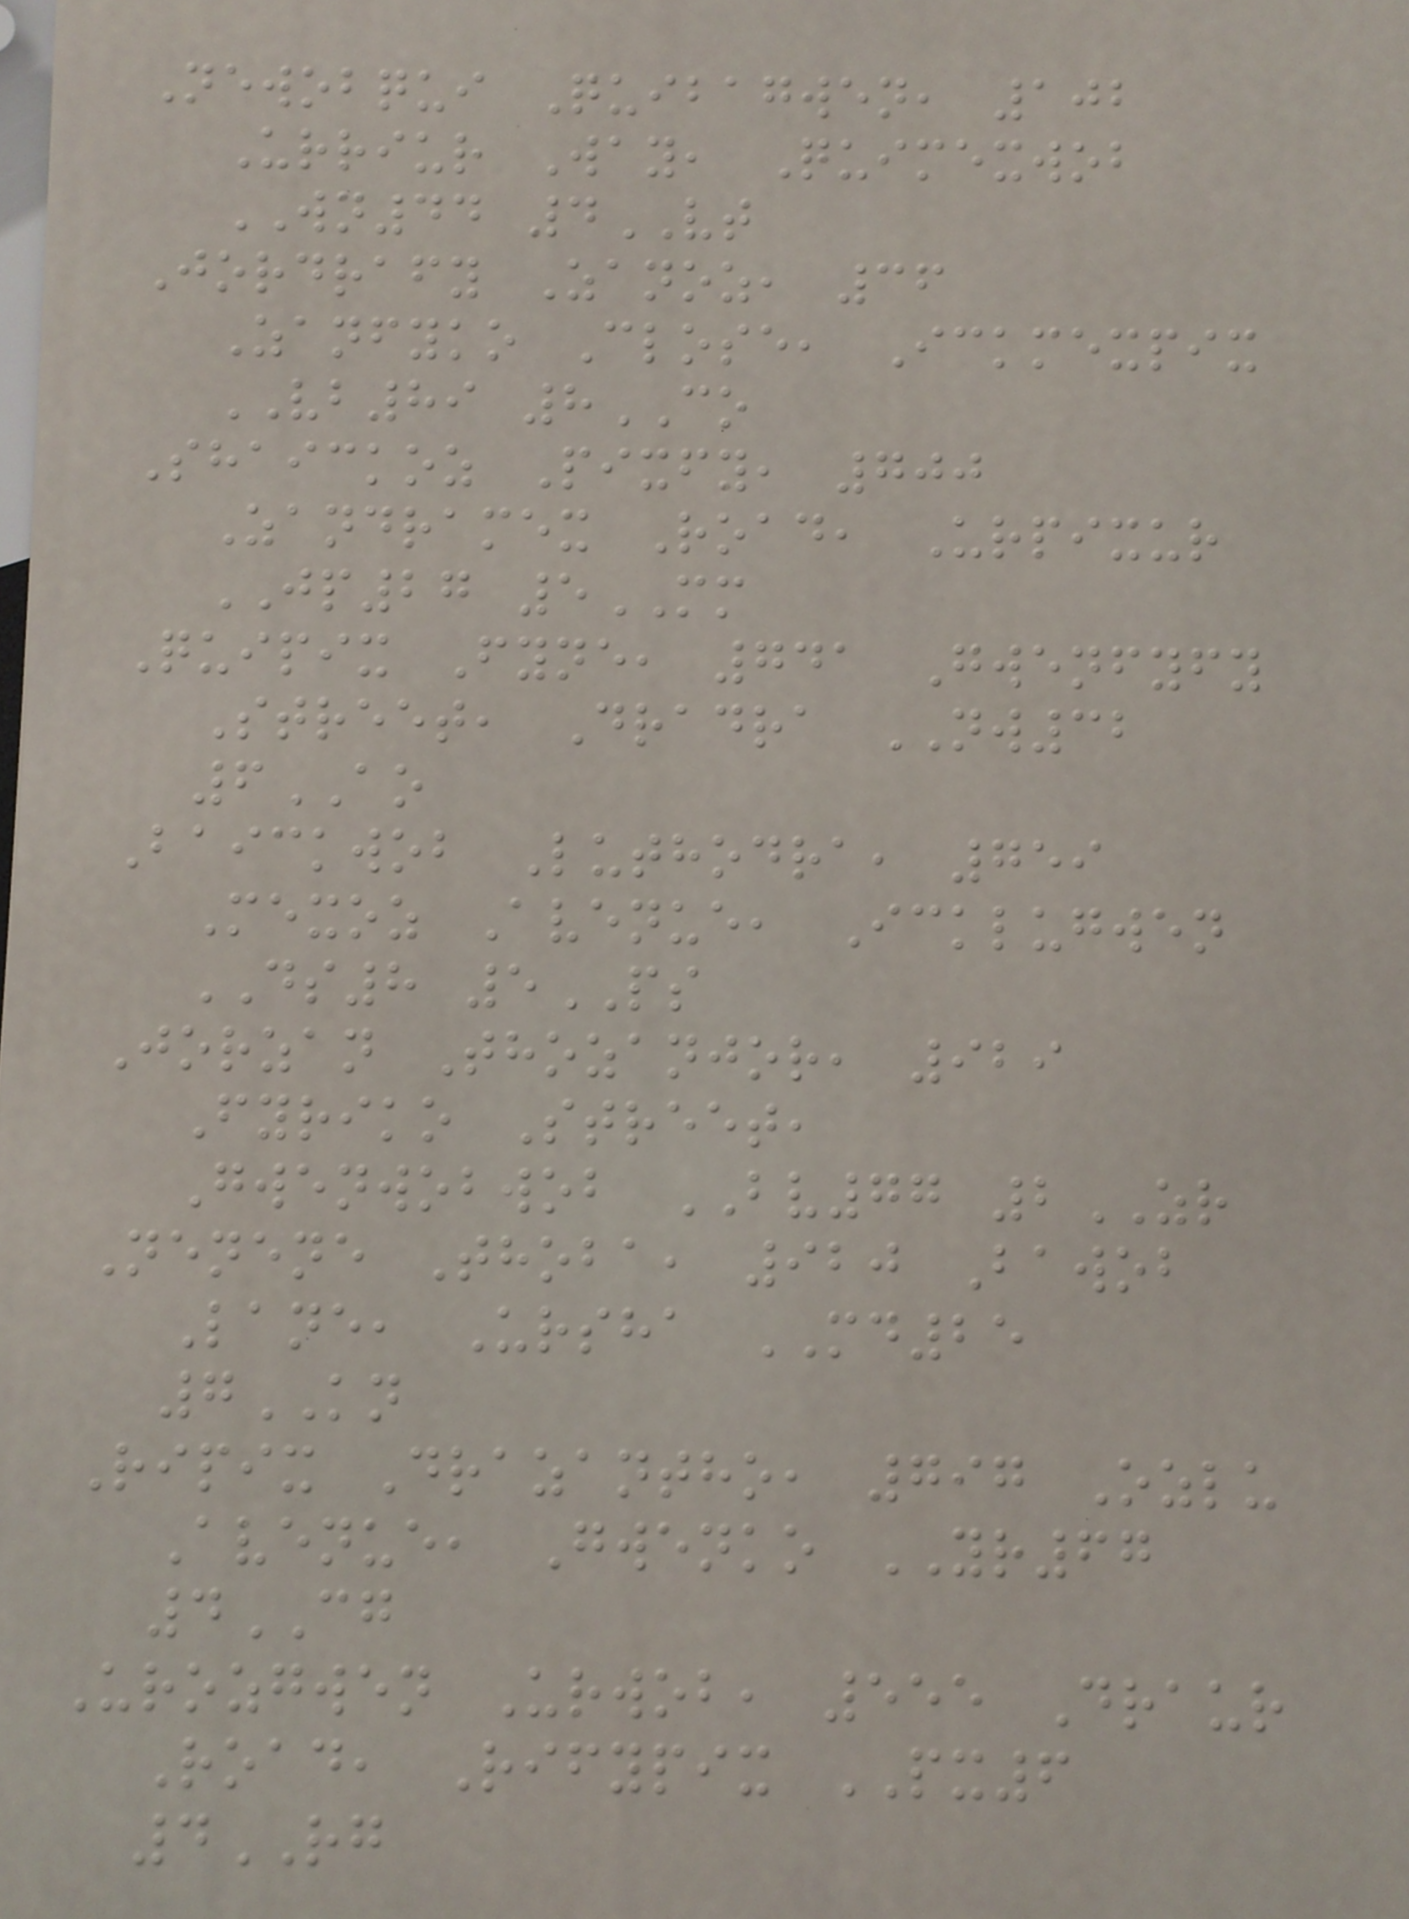Newobqui Quibagwen, 102
Urriur Way, Quimexwob
WN44 4VT
Jordrafy Zanoz, 36
Zanfyko Close, Ickmexpix
VB89 8CO
Shaickoz Pixfy, 700
Zandramex Road, Urpixur
JP27 5MM
Quipix Fyne, 741 Gwenfyfy
Street, Dradra NW32
6AO
Baickwob Luthodra, 759
Mexoz Avenue, Icklugwen
DS8 5PS
Jorzan Thozanjor, 929
Fyriko Street,
Gwenwobwob BV77 2ZR
Nenene Thoba, 920 Bawob
Lane, Ursha MD25
7KN
Ripix Drazantho, 797 Ozlu
Avenue, Gwenko YR67
4CG
Urozgwen Urwob, 555 Draur
Road, Rifypix PX6
4RG
